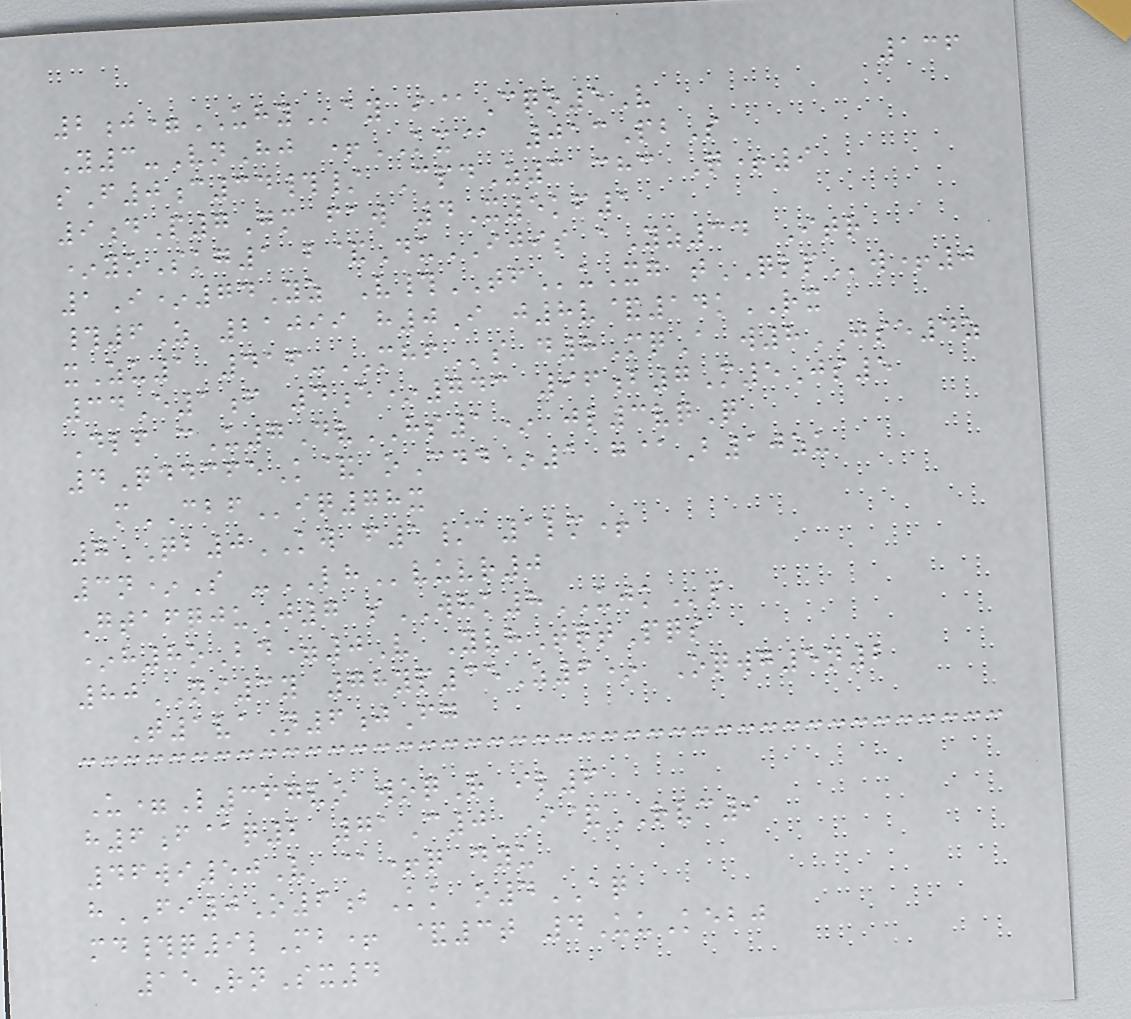136
2j=UHYay i@Cqo5V
Y3-VnHj +KX@ 013PbS
sF0c34#/ CpdZ3 chc Q+9
9dP7Gm faw 4X5kf1
*yoSkg1 b&DuIJIS aYz34 Itr
1I*74Yz V#TFuXg tQLPw+0
#6Z 21099 h0I j8v&14kRX
xZu1 416-MHFs d8MqA w8JSE4z
34E1f 4e*743 96b7M5Js5
Dlf cU7DvHS1* jl3vqQ
4QddcfeK& oCdd*1 g@B10zu
mCBFiq78x
7QB0KW f1/a1lm+
3n*S -LHvuvr0
GtafqjuJ7 sWHK8UJKp
*h8oBd=0V YvhTqtPqs
80NI3y 78yp35Z6* Oqwg5n2
T1vaN6jFg
U=L367vo woqR il6
h6f@q2 71C0 I&RVC9
46wi50V @+q dyu
hFI0O6bKk o4AQ
md#q9lMb+ &3t 4UuKebj
15RnSx4
